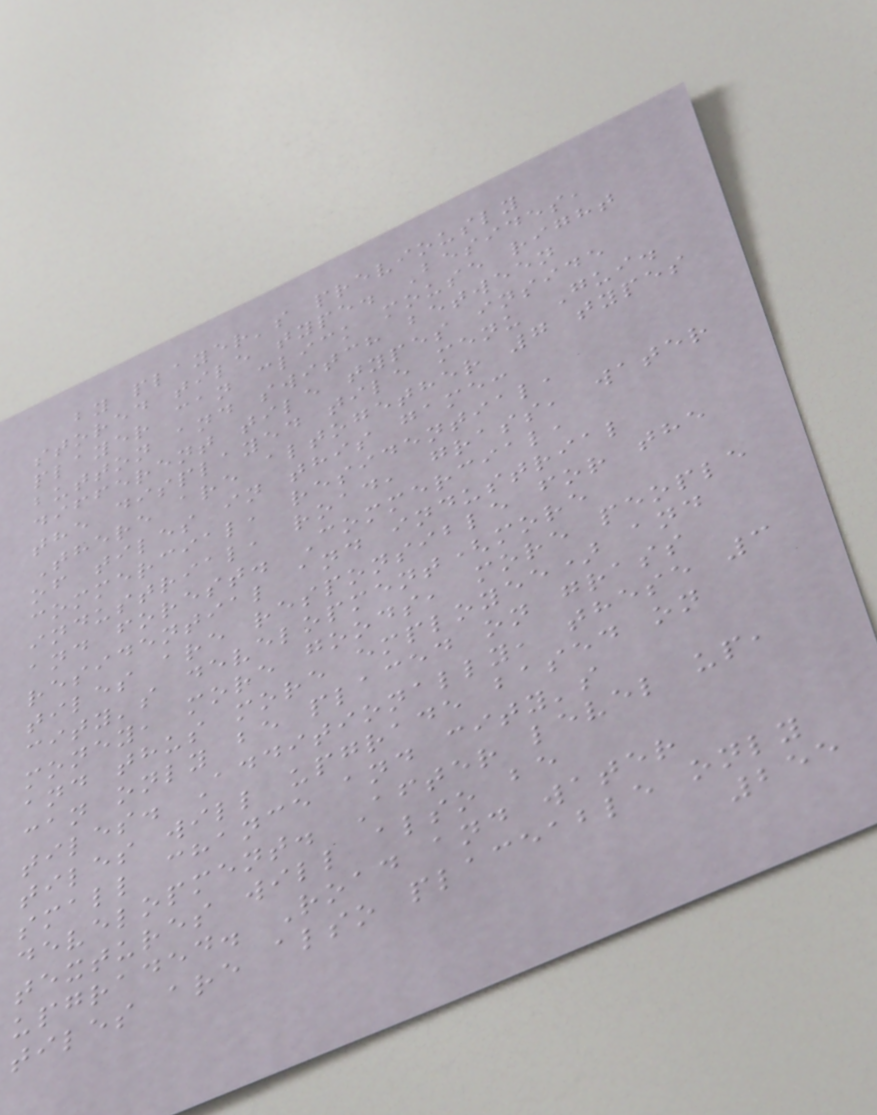by player's previously
stored tile type. Besides,
player can click mouse right
button and switch between
different tile types inside
the displayed tile menu Gui.
There are altogether 7 types
of tiles in this game:
commercial, residential,
industrial, road, grass, water
and forest. Commercial,
residential and industrial
tiles are responsible for the
city's development(more
money, more goods, more people
and thus more employee) and
can only be placed on grass
tiles. Additionally, these 3
tiles will upgrade based on
small chance and city's
development. After level up,
textures will also be
upgraded. Road and water
tiles are also placeable only
255
